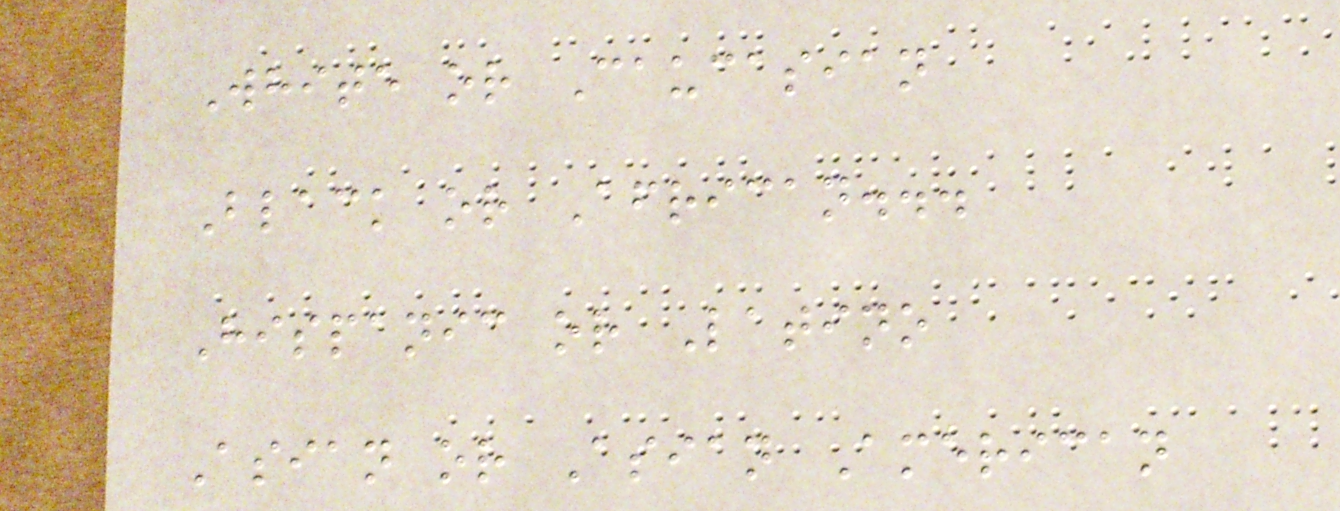White or Caucasian
Black or African...
Hispanic or Latino
Asian or Asian American
